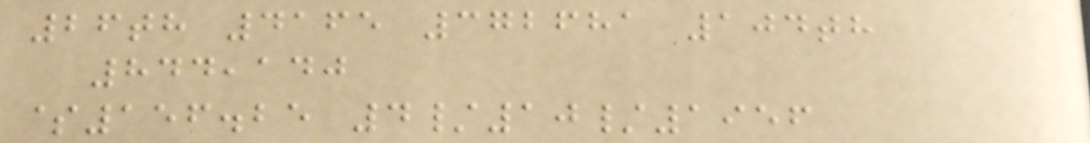26th 4165 372681 104th
844,140
$156.25 4/10/1956
